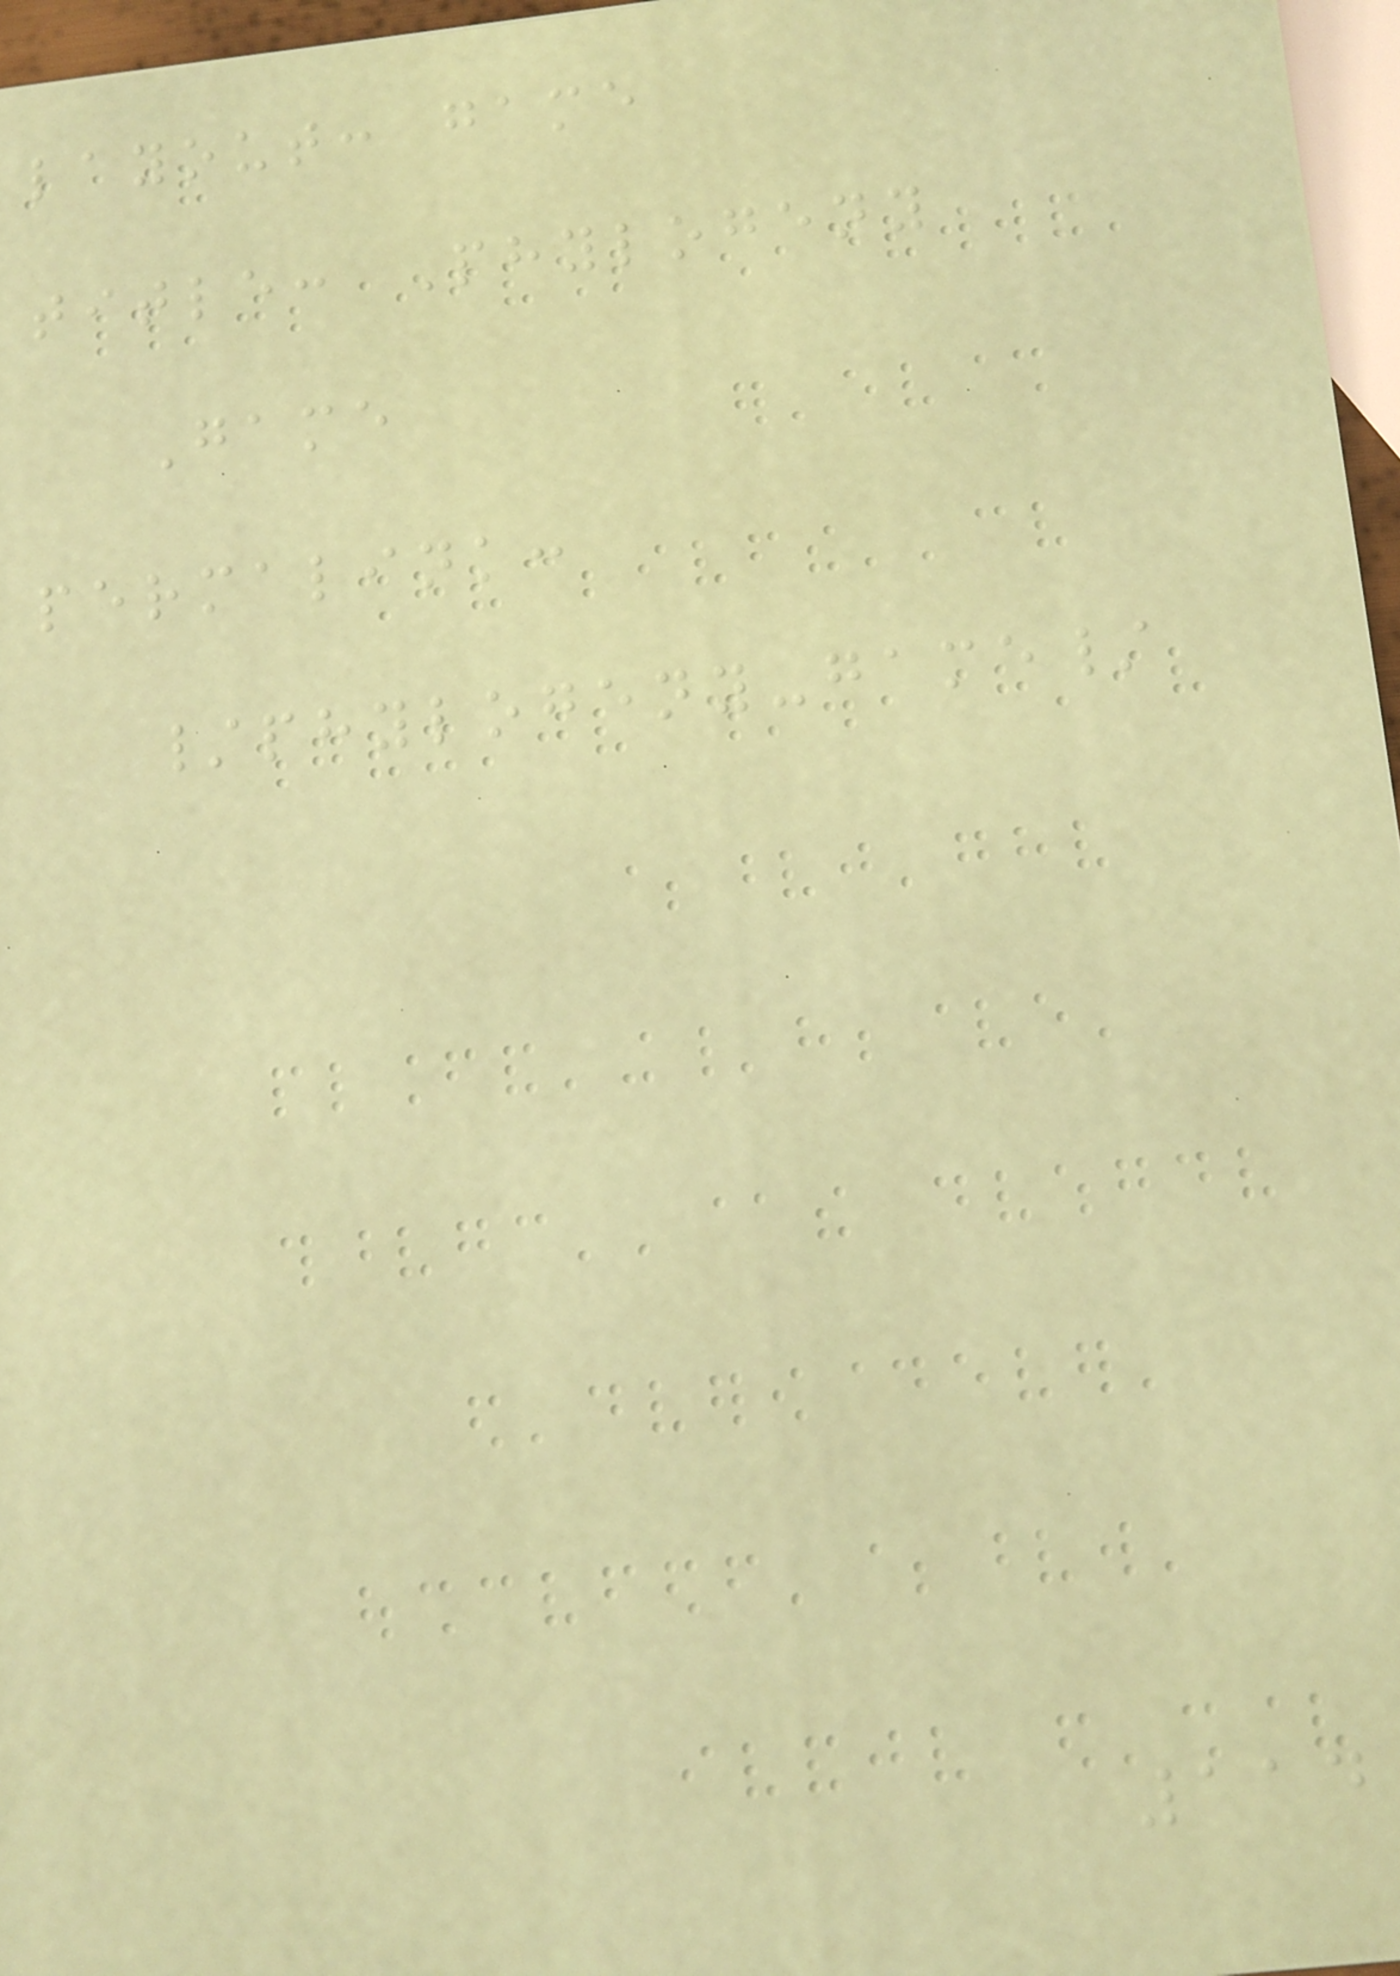layout: game
title: Phylogeny
Game
permalink:
/phylogeny-game/
114
